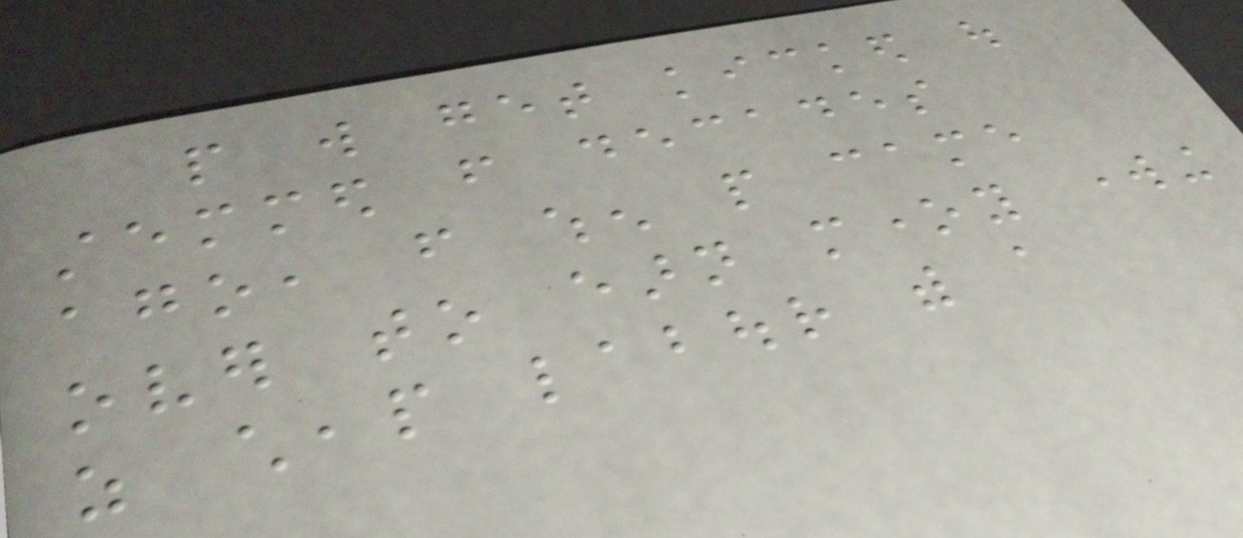people will get kicked out
stemmed from decades
ago, from when people came
over to earn money working
as cheap labour with a
